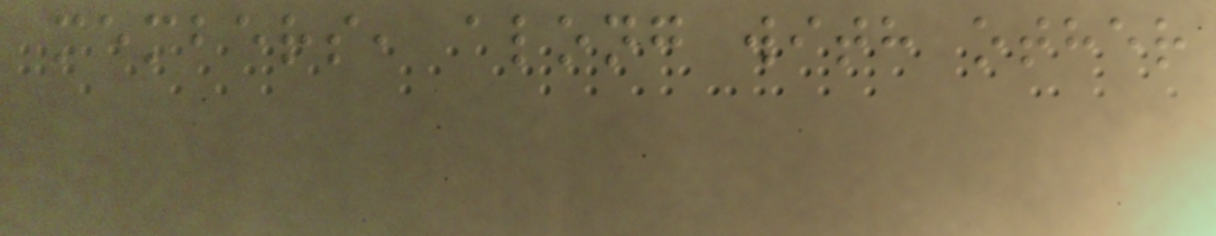members, along with other
